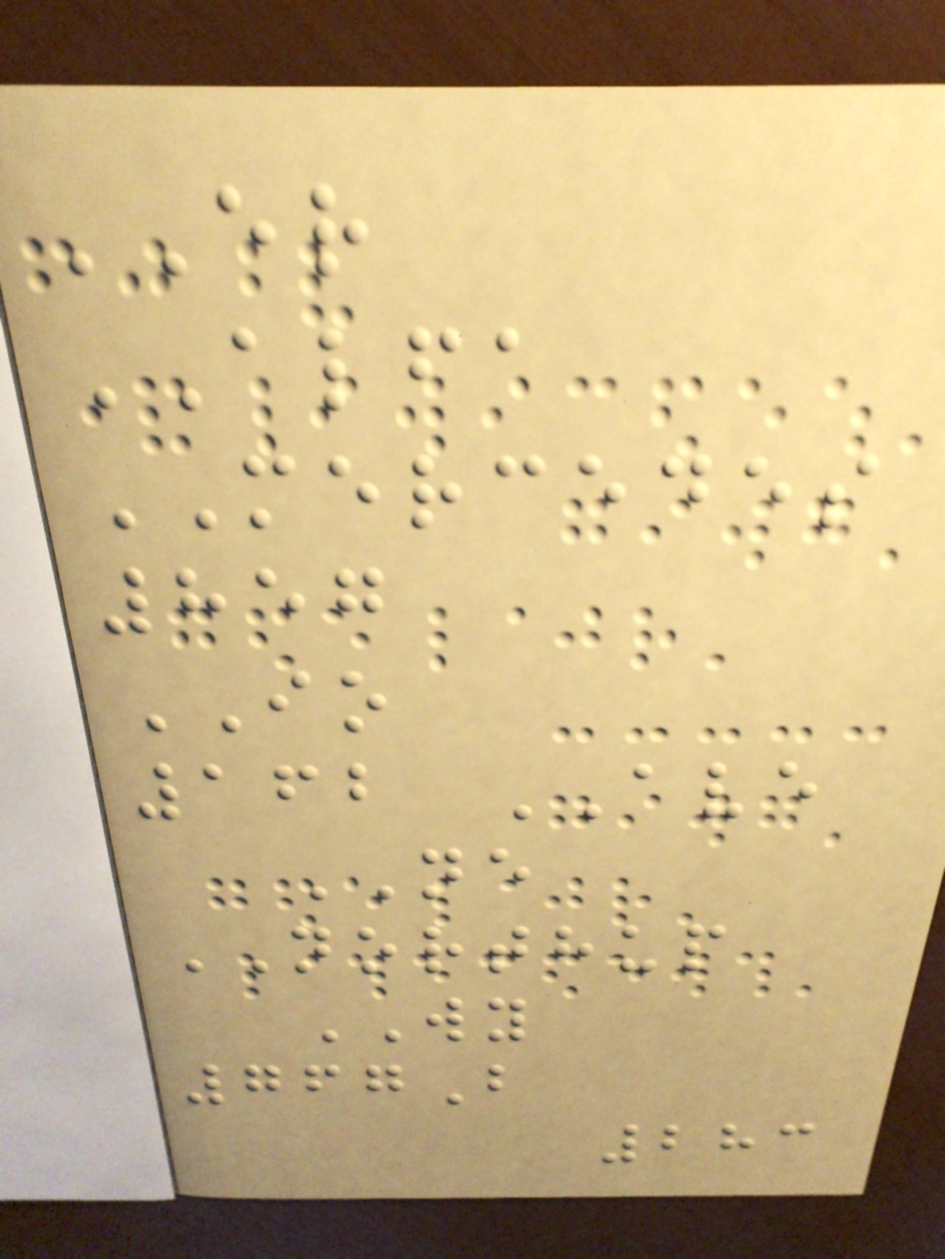ER
ALFA
MERCEDES
857
IO
162 AVE
NE
NORTHUP
WY
767B
283
